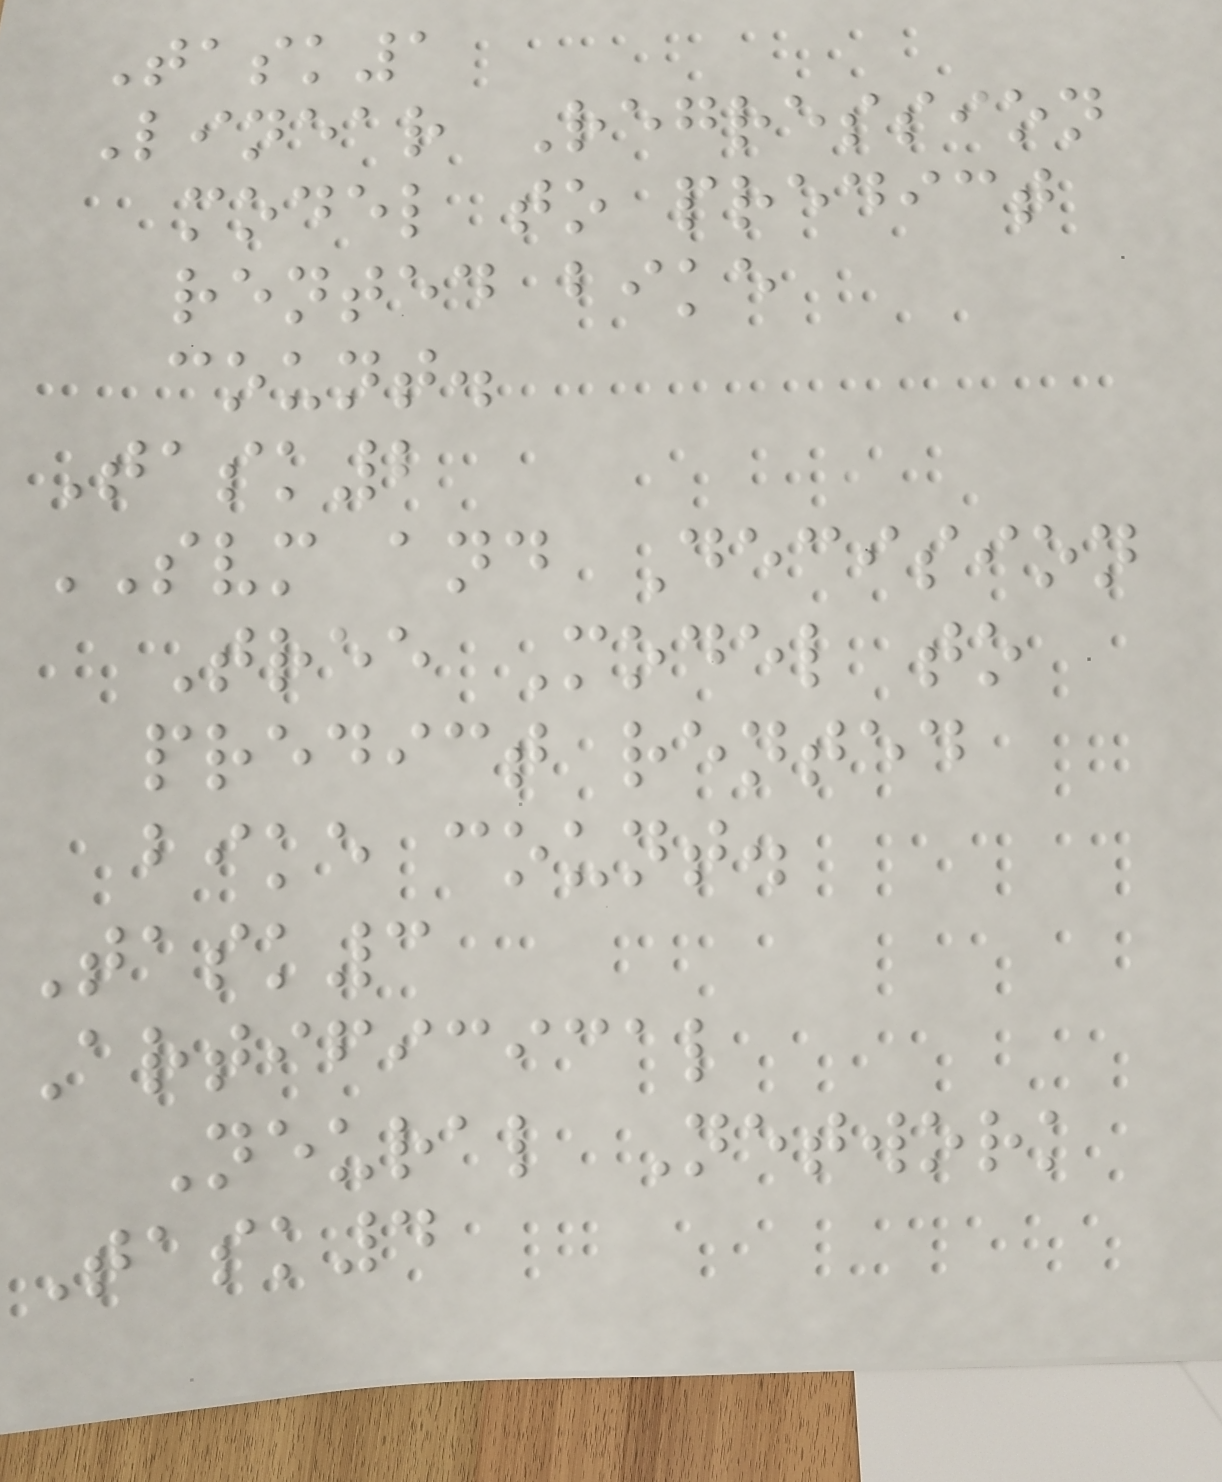Task1
Linear Regression
model to predict
rented bike
count.
Task2
SVM and Decision
Tree Model to
predict rented
bike count.
Task3
Artificical
Neural Network
Task4
